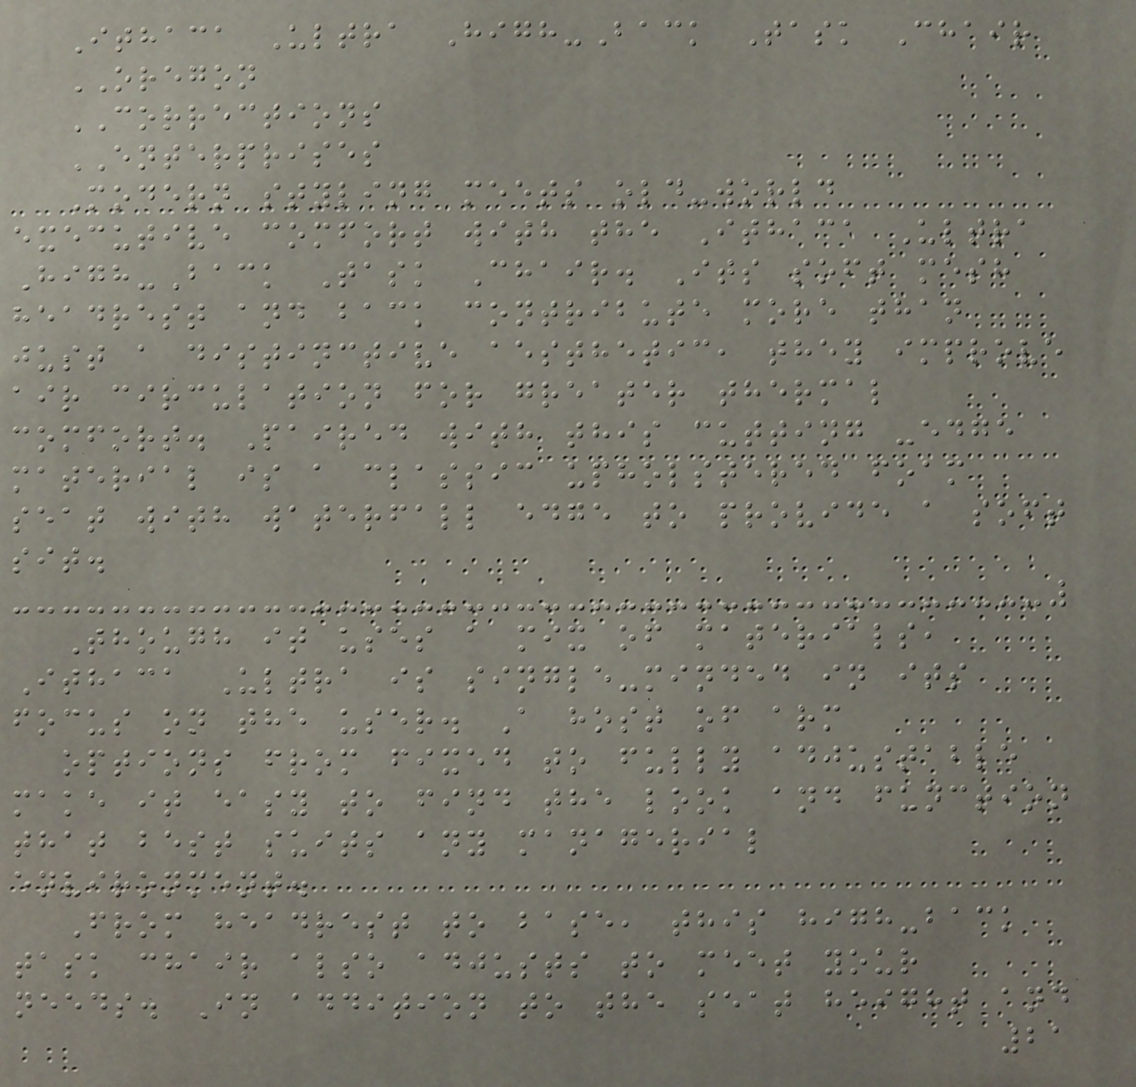Ithaca Ultra High-Back Task Chair
OREGON
CORRECTIONS
ENTERPRISES
Modern styling meets old-world
executive comfort with the Ithaca Ultra
High-Back Task Chair. Its soft mesh
headrest and back contribute more than
just a distinctive aesthetic, they improve
air circulation for greater thermal
comfort. Paired with this cutting -edge
material is a classic upholstered foam
seat with waterfall edge to provide a soft
sit.
Though it uses a mix of materials,
Ithaca Ultra is single-minded in its
focus on the user. A host of arm
options from fixed to fully adjustable
make it easy to find the look and function
that best suits any managerial
environment.
From headrest to base, this high-back
task chair also adjusts to meet your
needs. In addition to the seat height and
21
